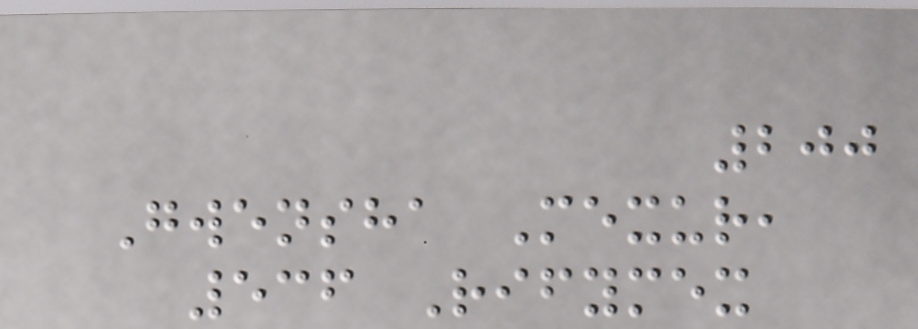200
Gwensha Mexur,
536 Rifymex
